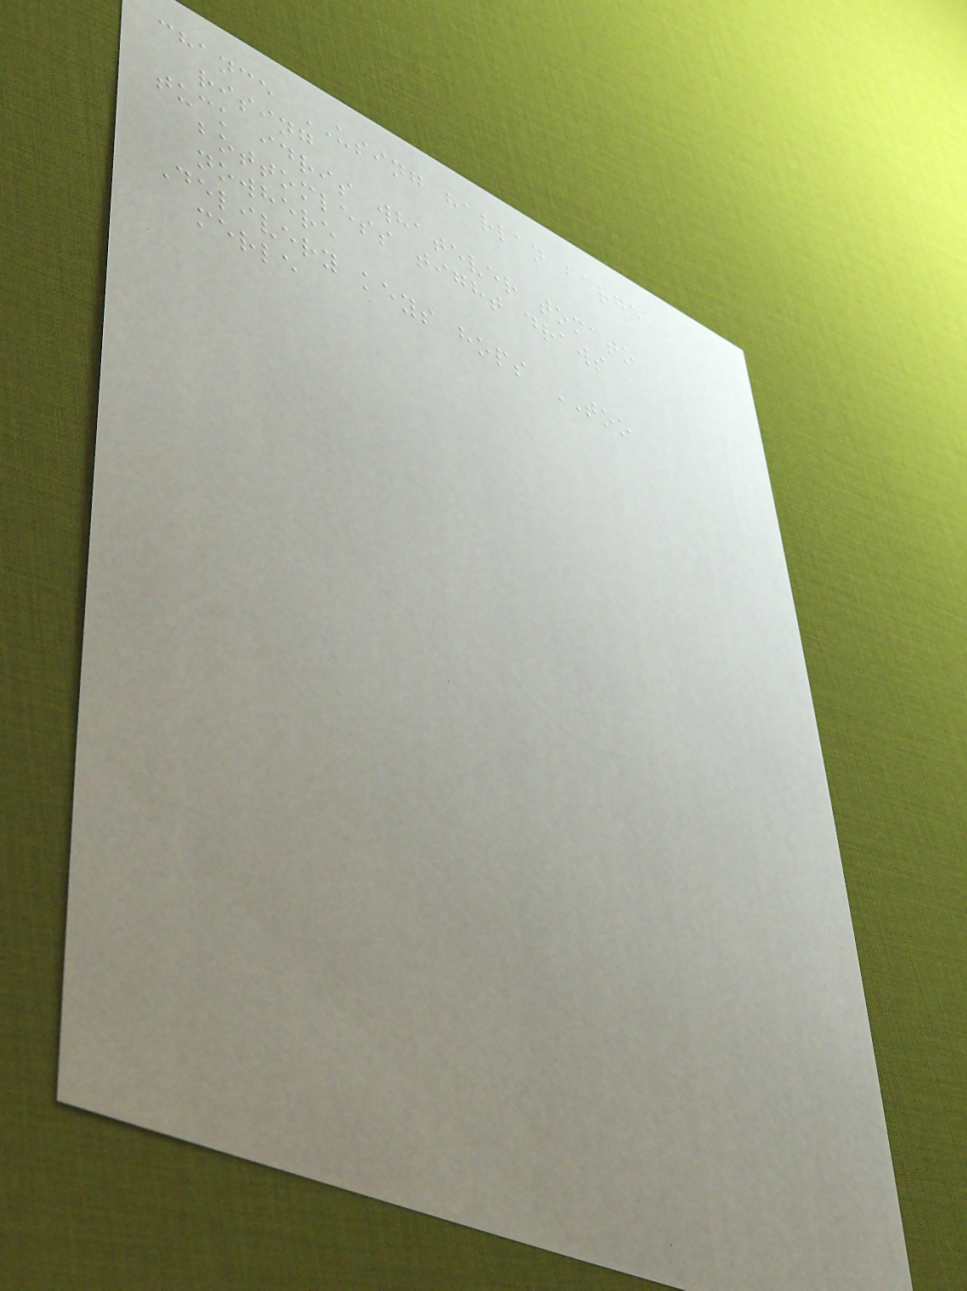chance USING harlan barge
rising
tuck idris whatever tomato
bottomless tight draws
nowhere
Delivery keys hops TOO
merle
